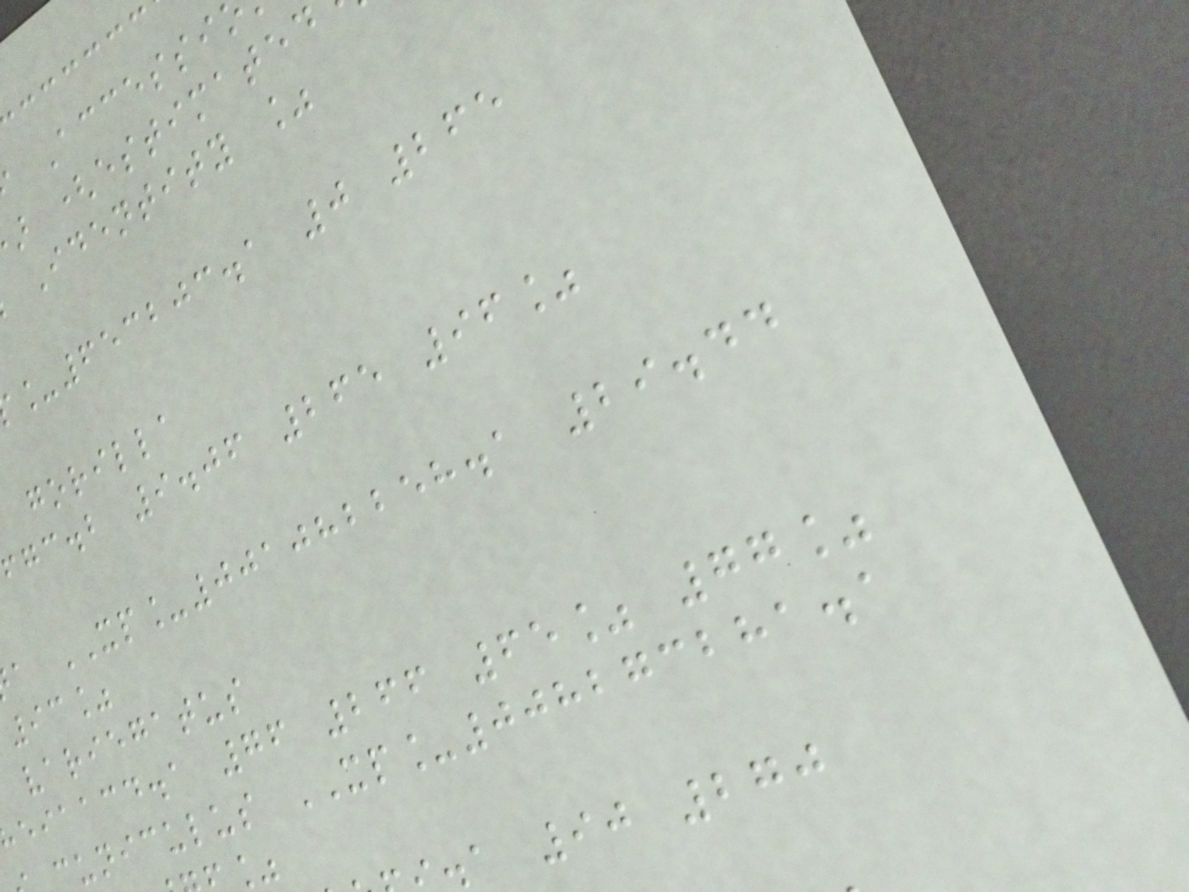Accessi
(estimated
Identity %
_653203.1 0 265
gorilla
fgc.b 9.06 265 96%
a XP_001082258.1 29.44
93%
variegatus
eiaacd.a 76 266 65% 77%
cuniculus XP_008273281.1
.a 90 270
